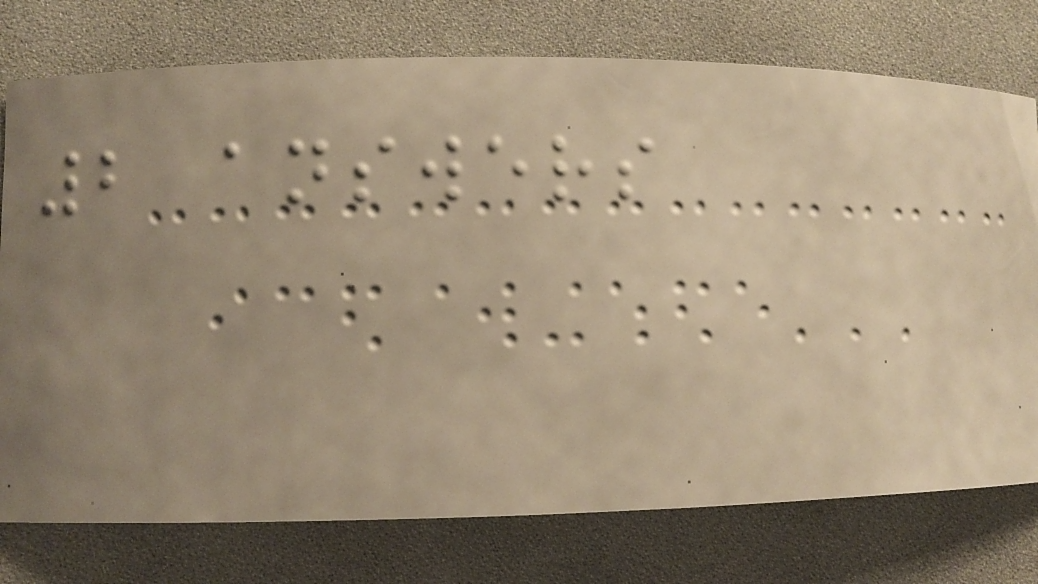2 answers
